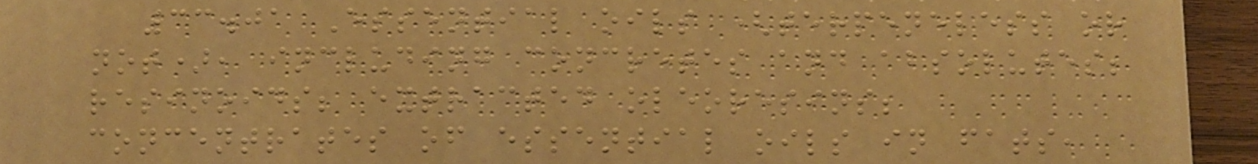33.01 Essential oils (terpeneless or
not), including concretes and absolutes;
resinoids; extracted oleoresins;
concentrates of essential oils in fats,
